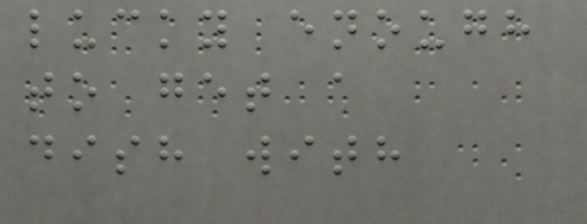lucky enough
to get a
dish with
